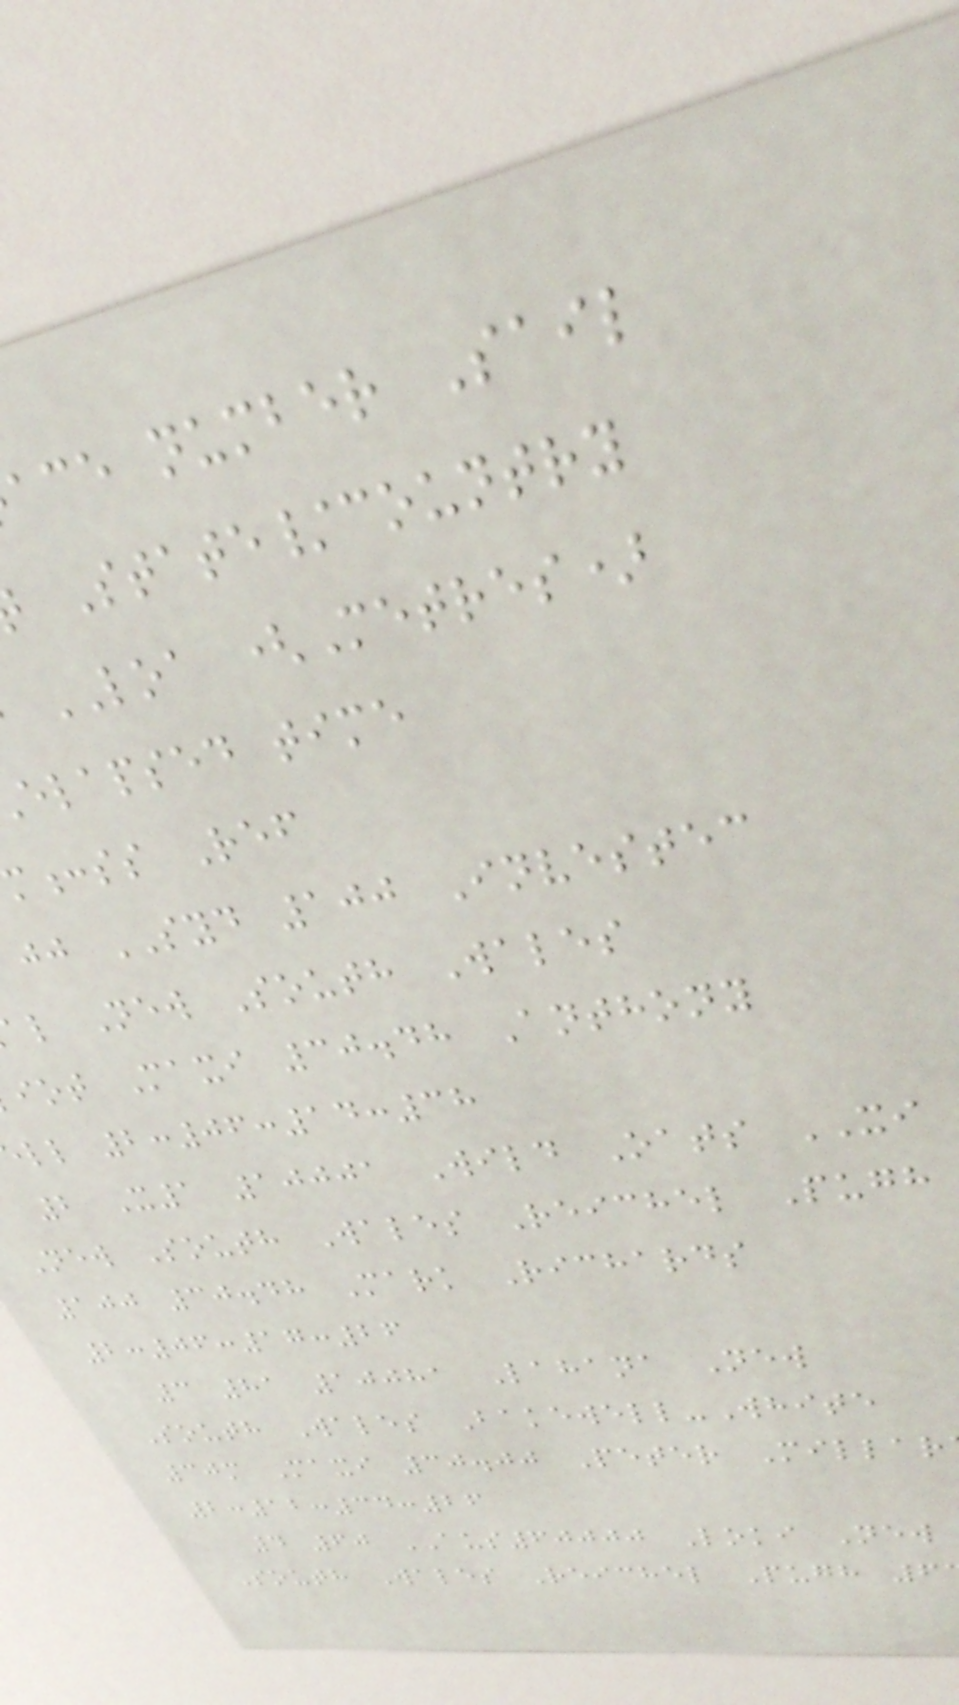ace number Sail
State/country
LOA (Metres)
elapsed time
m:ss Ref
jj SYD 100 Investec
l New South Wales
iot Maxi 30.48 Anthony
ll 2:06:14:38
2 X1 10001 Wild Oats XI
New South Wales Reichel Pugh
100 30.48 Mark Richards
2:06:17:26
3 81 10081 Lahana New
South Wales Bakewell-White
30m Maxi 30.00 Peter Millar
2:12:34:26
4 60 AUS60000 Loki New
South Wales Reichel Pugh 6
